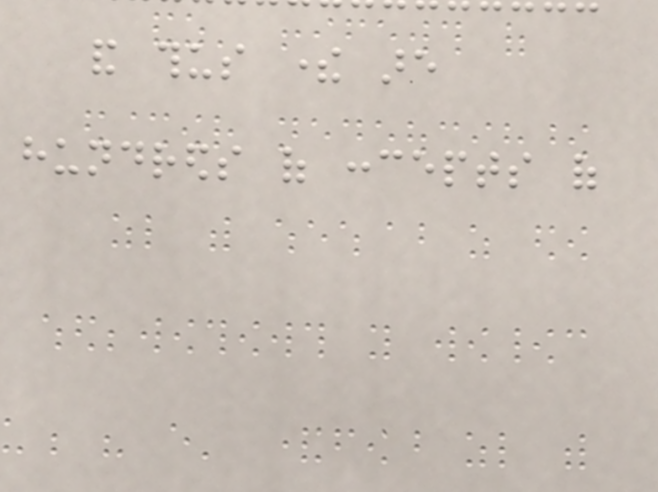and thus there are
hundreds of concepts of
